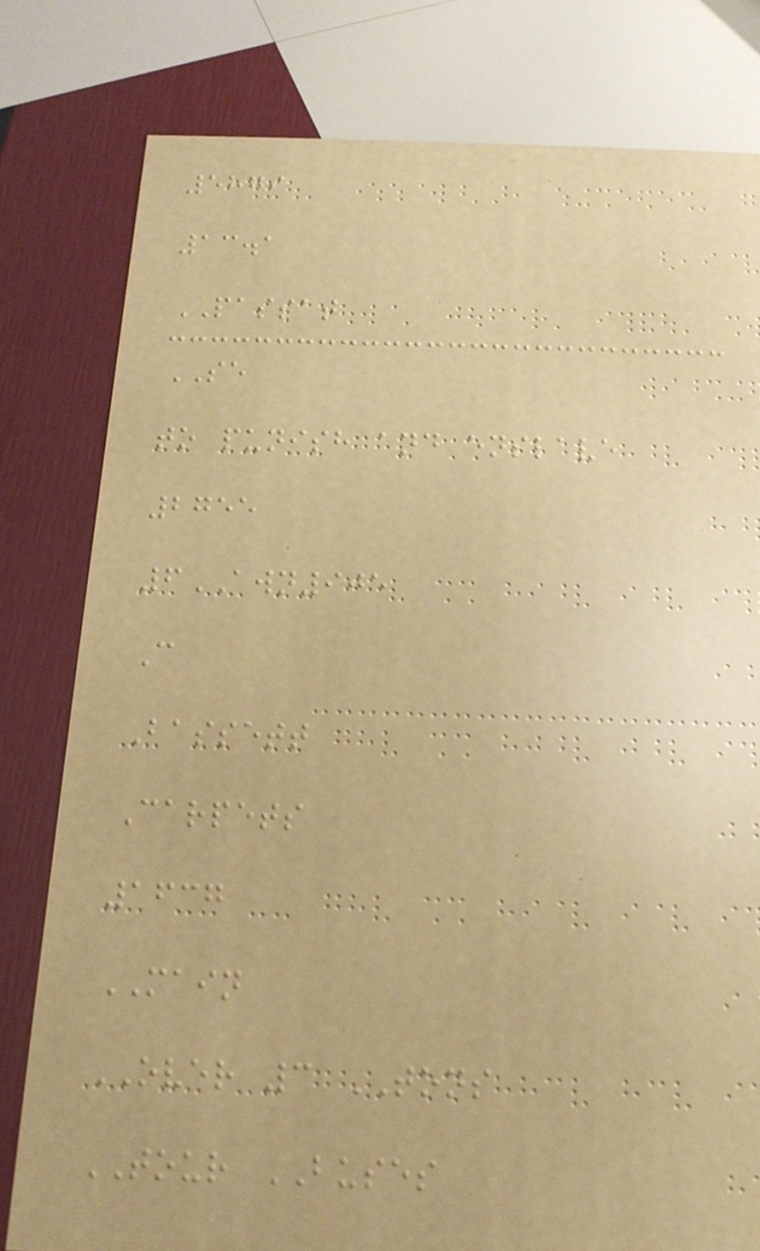5879
13.1
PASSAT
SE
to punish and enslave
2755
6AWN905
C
Bassett
Carpets
1637
MAIN
OVER 3 TONS
TOUR BUSES
